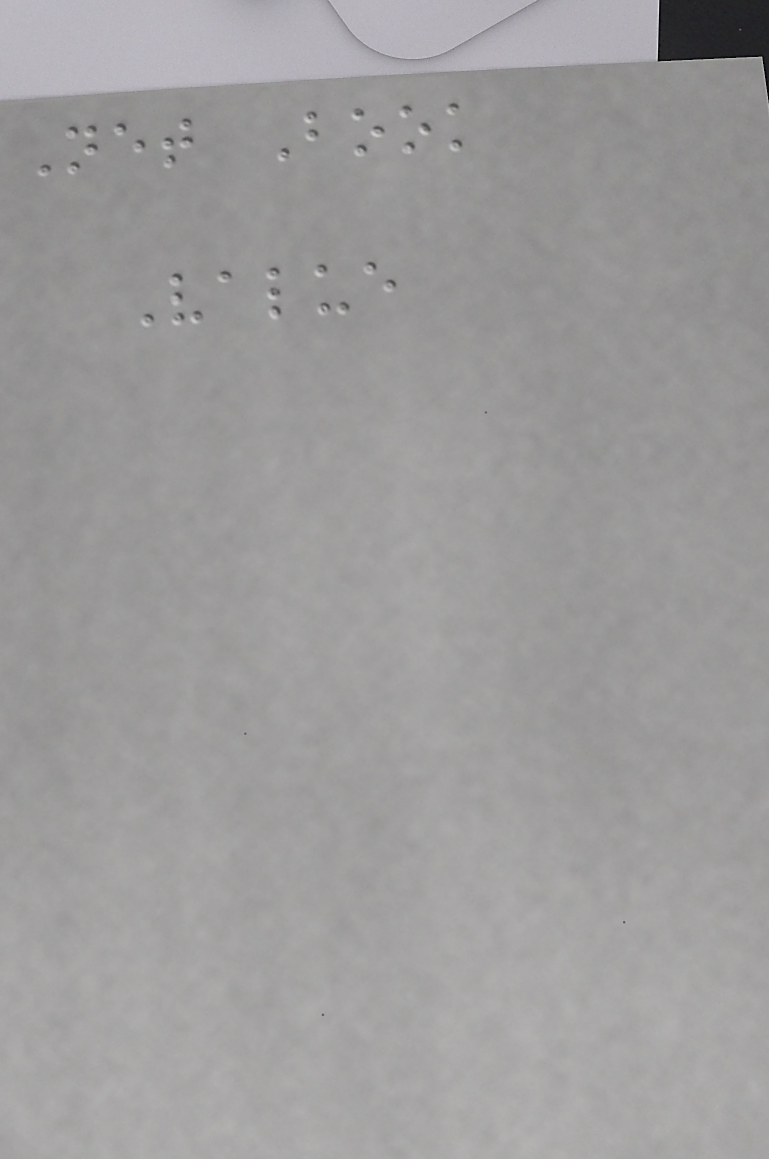Net Book
Value
